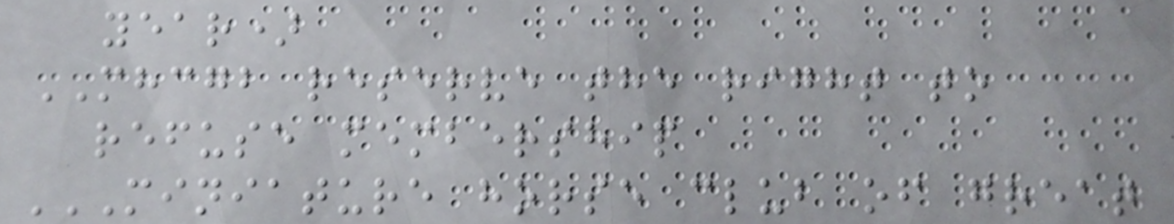year)
MHCGB reserve the right to
refuse membership
MINIATURE HORSE CLUB OF GREAT
